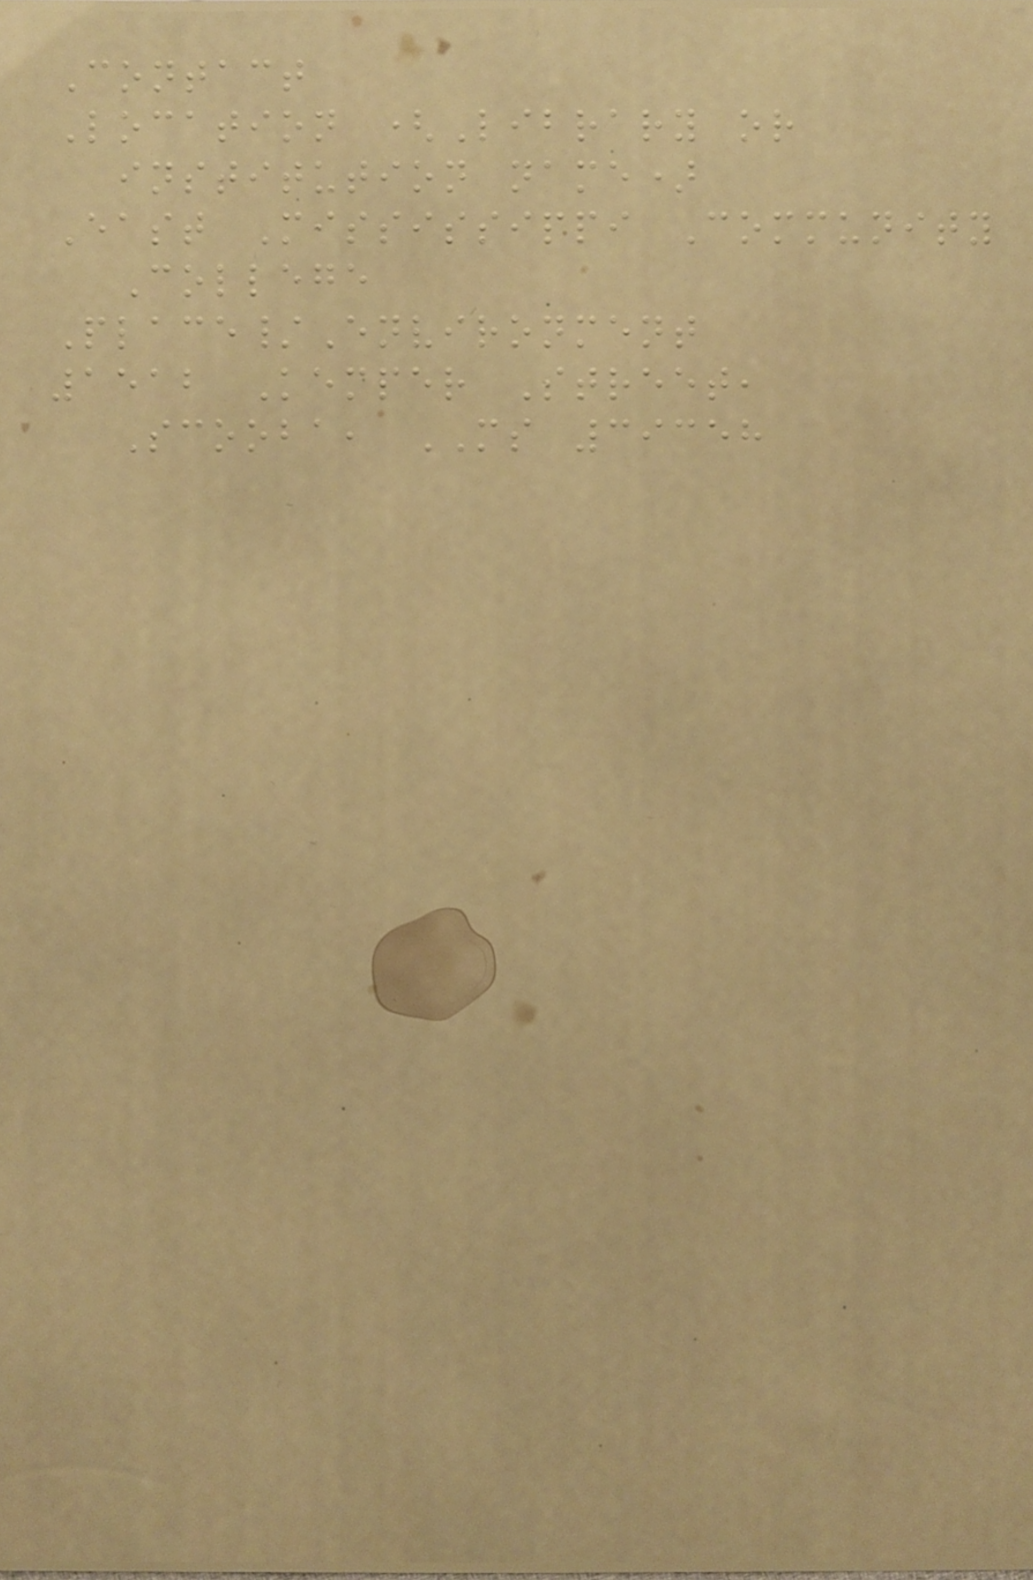Contact
Location (Library or
institution name)
East Mississippi Community
College
Place/Environment
1512 Kemper Street,
Scooba, MS 39358
